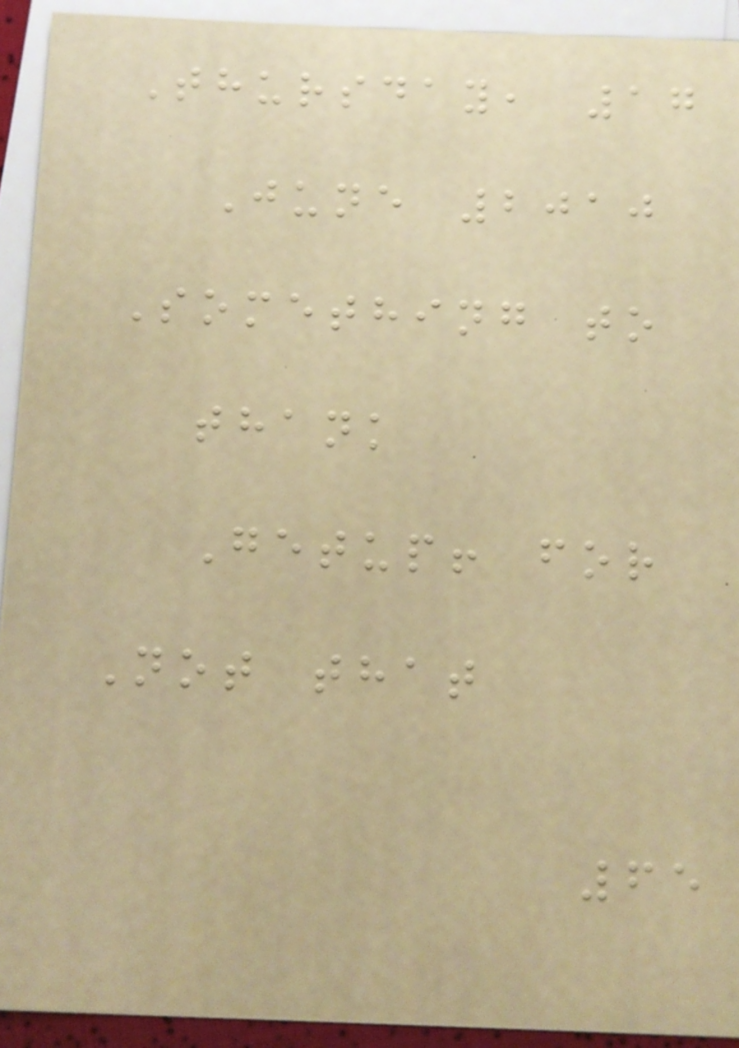Thursday, 17
June 2010
Something to
thank
Getup! for
Not that
65
